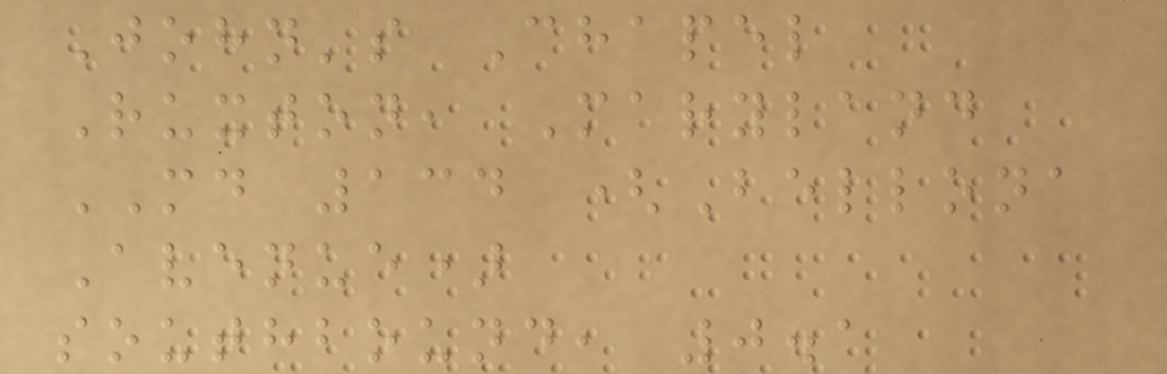John's Chapel
Ruxton, Maryland
MD 134 (Bellona
Avenue)
southbound, 0.1
